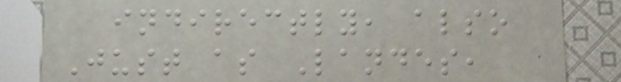indirectly, also
Just as Landes,
